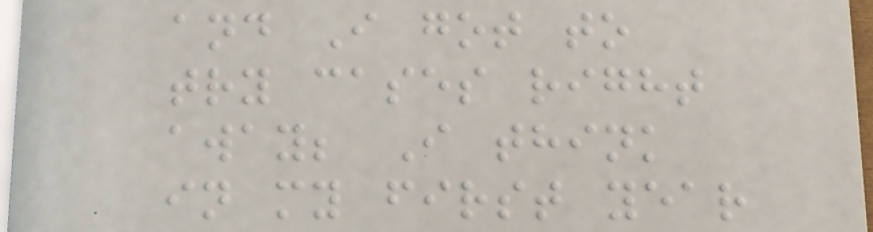and I got to
try cases right
away; I think
in my first year
